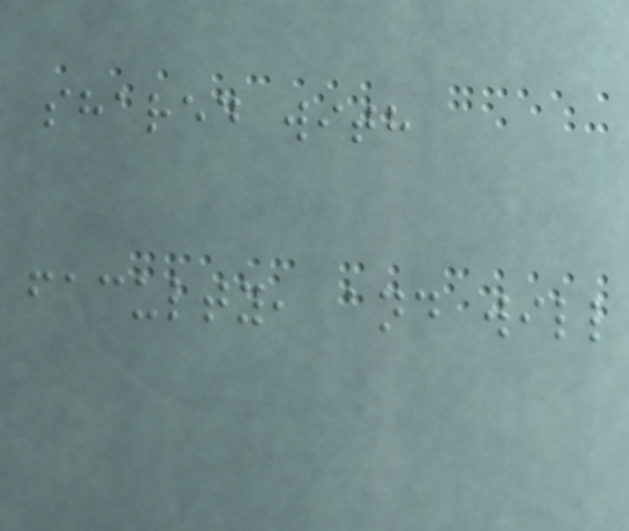shared with
faculty, and will
